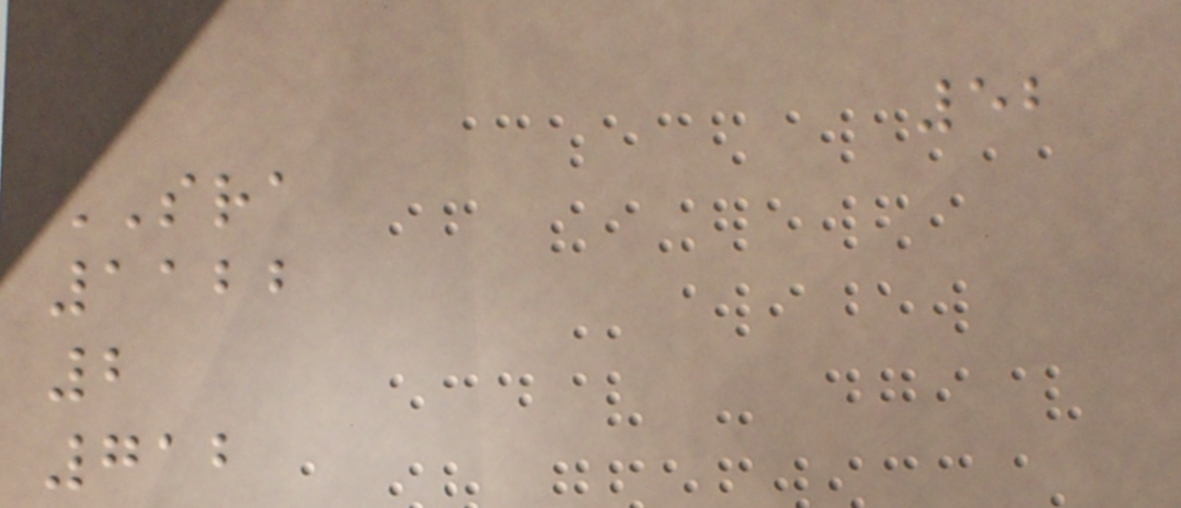52
SRA
1122
2
712
